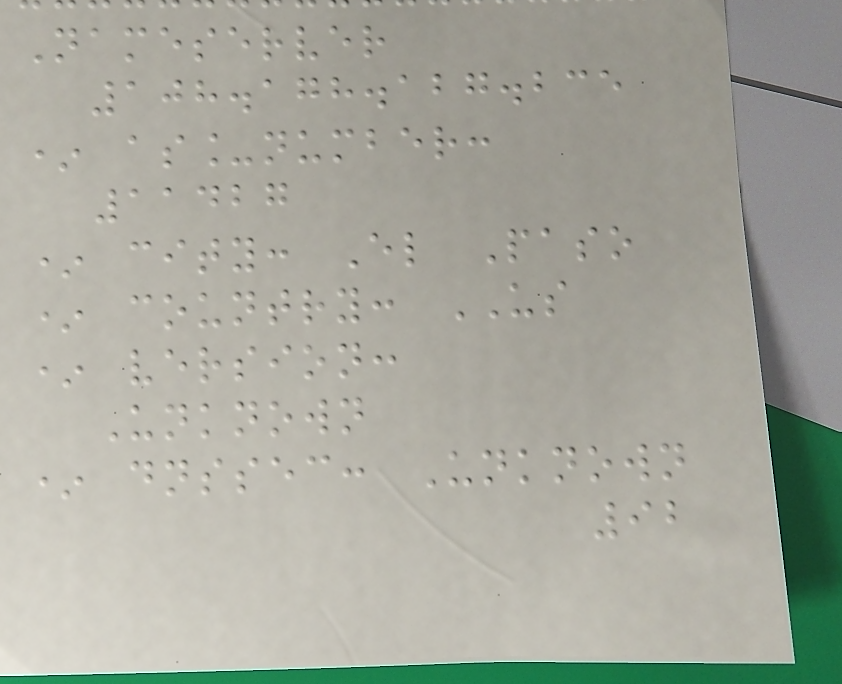Nameserver
108.178.127.235
* as_number:
11427
* city: El Paso
* country: US
* version:
Unknown
* dnssec: Unknown
92
